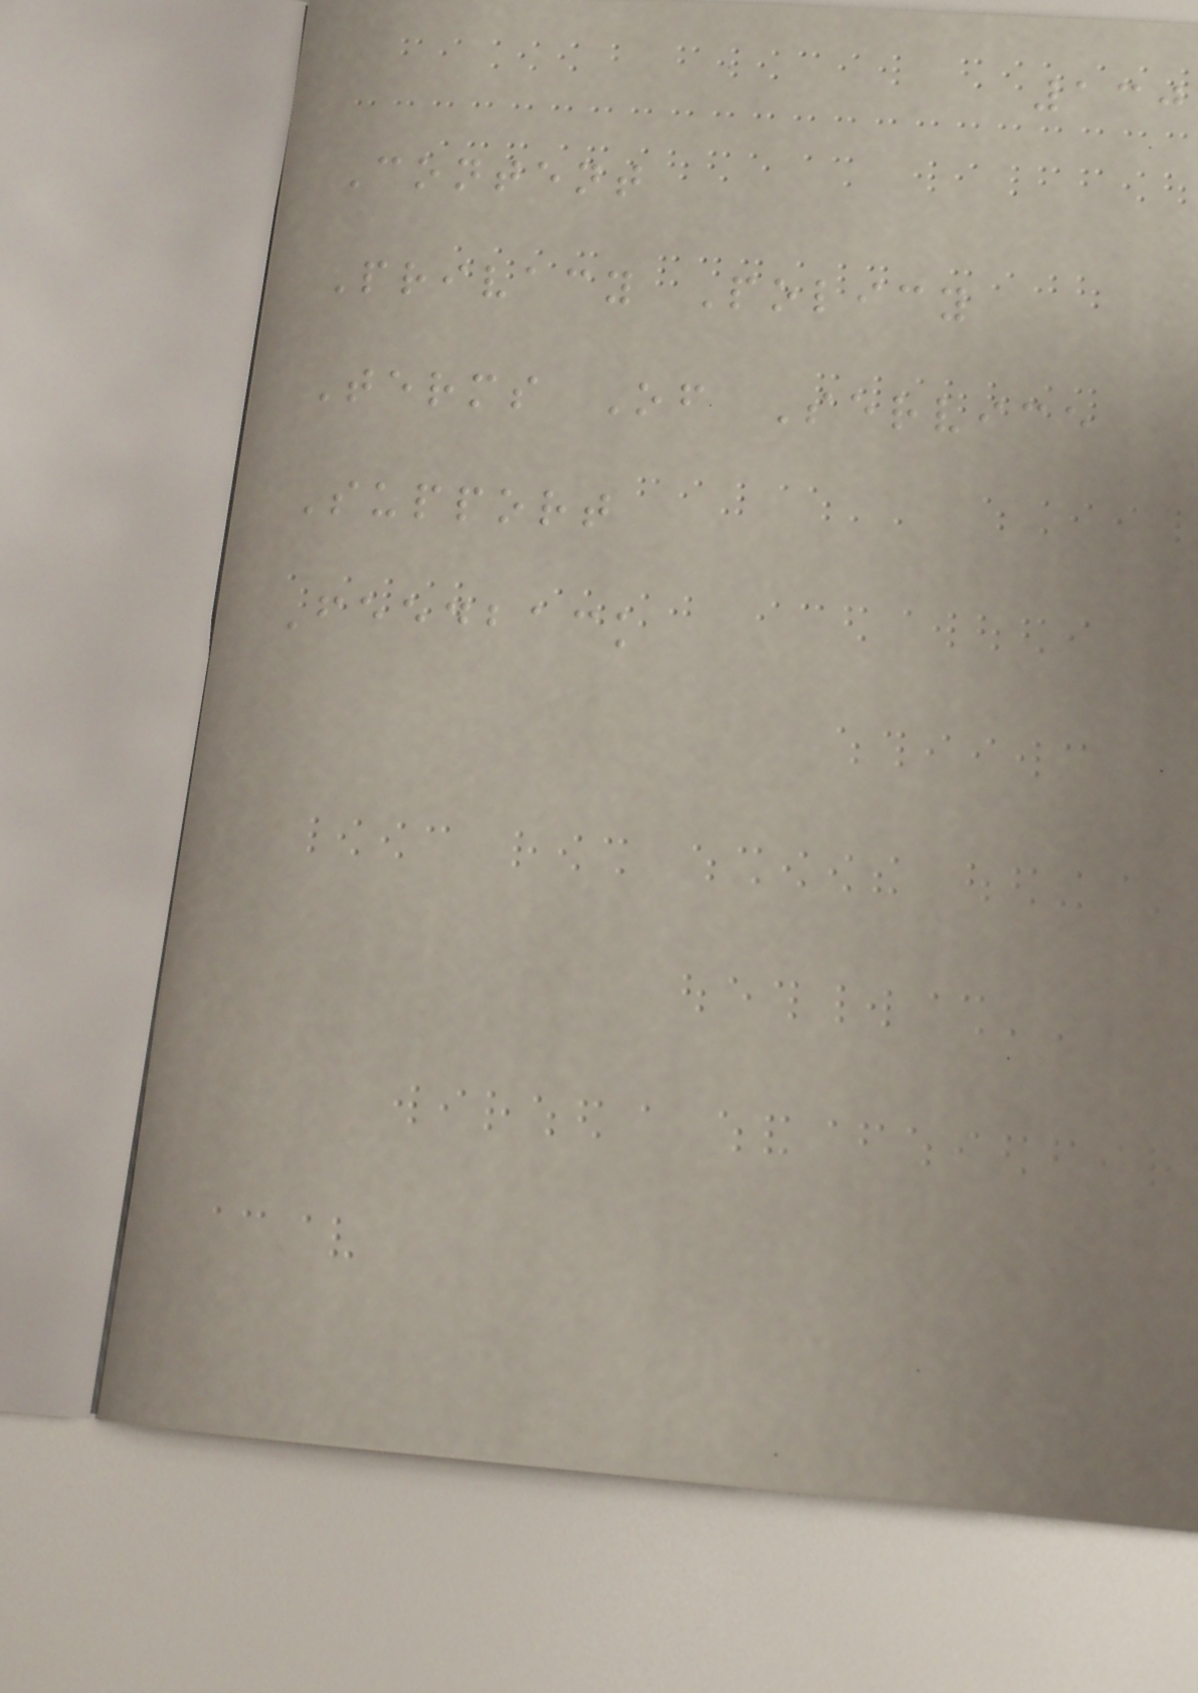130
Content
Privacy Policy
Terms Of Service
Support
Feedback
